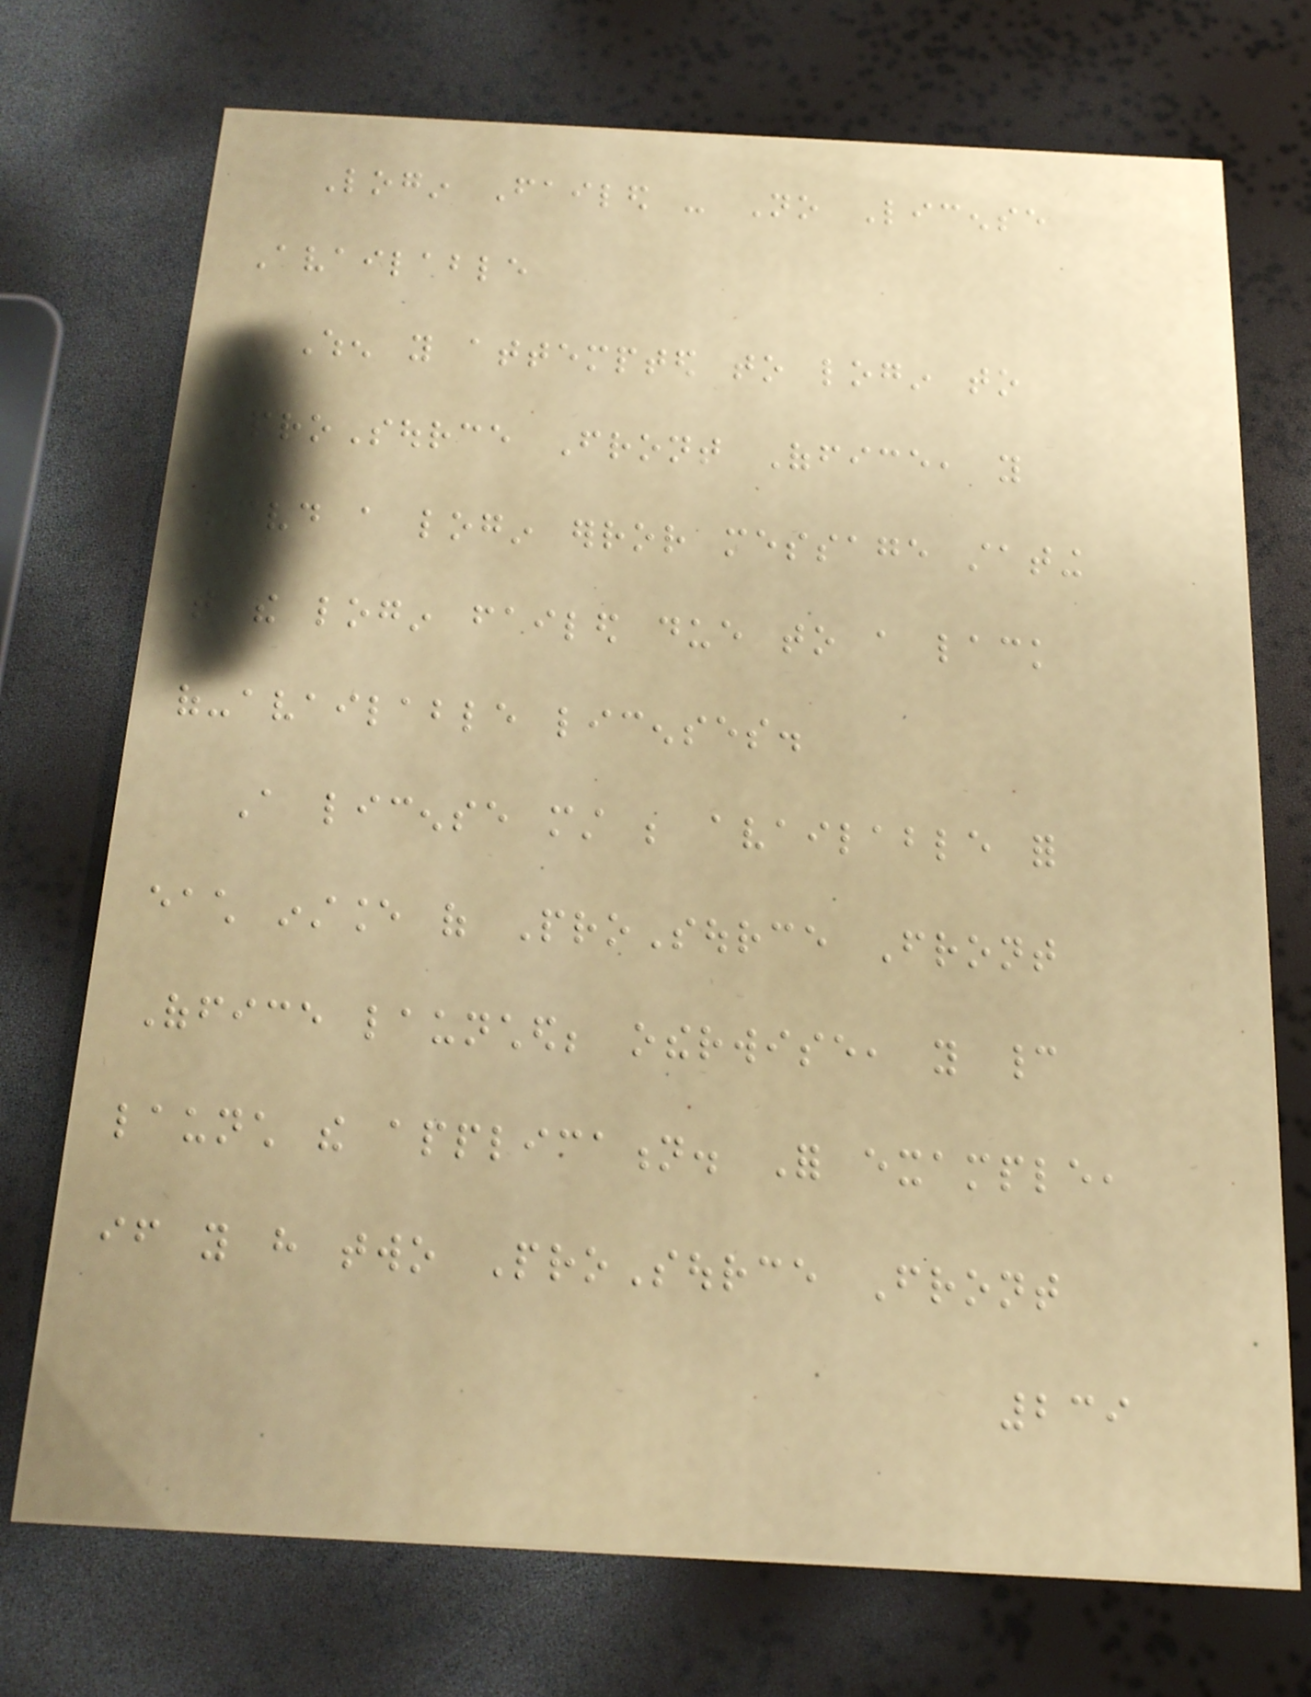Login Failed - No License
Available
When you attempted to login to
ProSource Front Office, you
received a login error message stating
that the login failed due to a lack
of-available licenses.
A license must be available for
each instance of ProSource Front
Office launched; otherwise, you cannot
launch the application. For example,
if you have two ProSource Front
239
